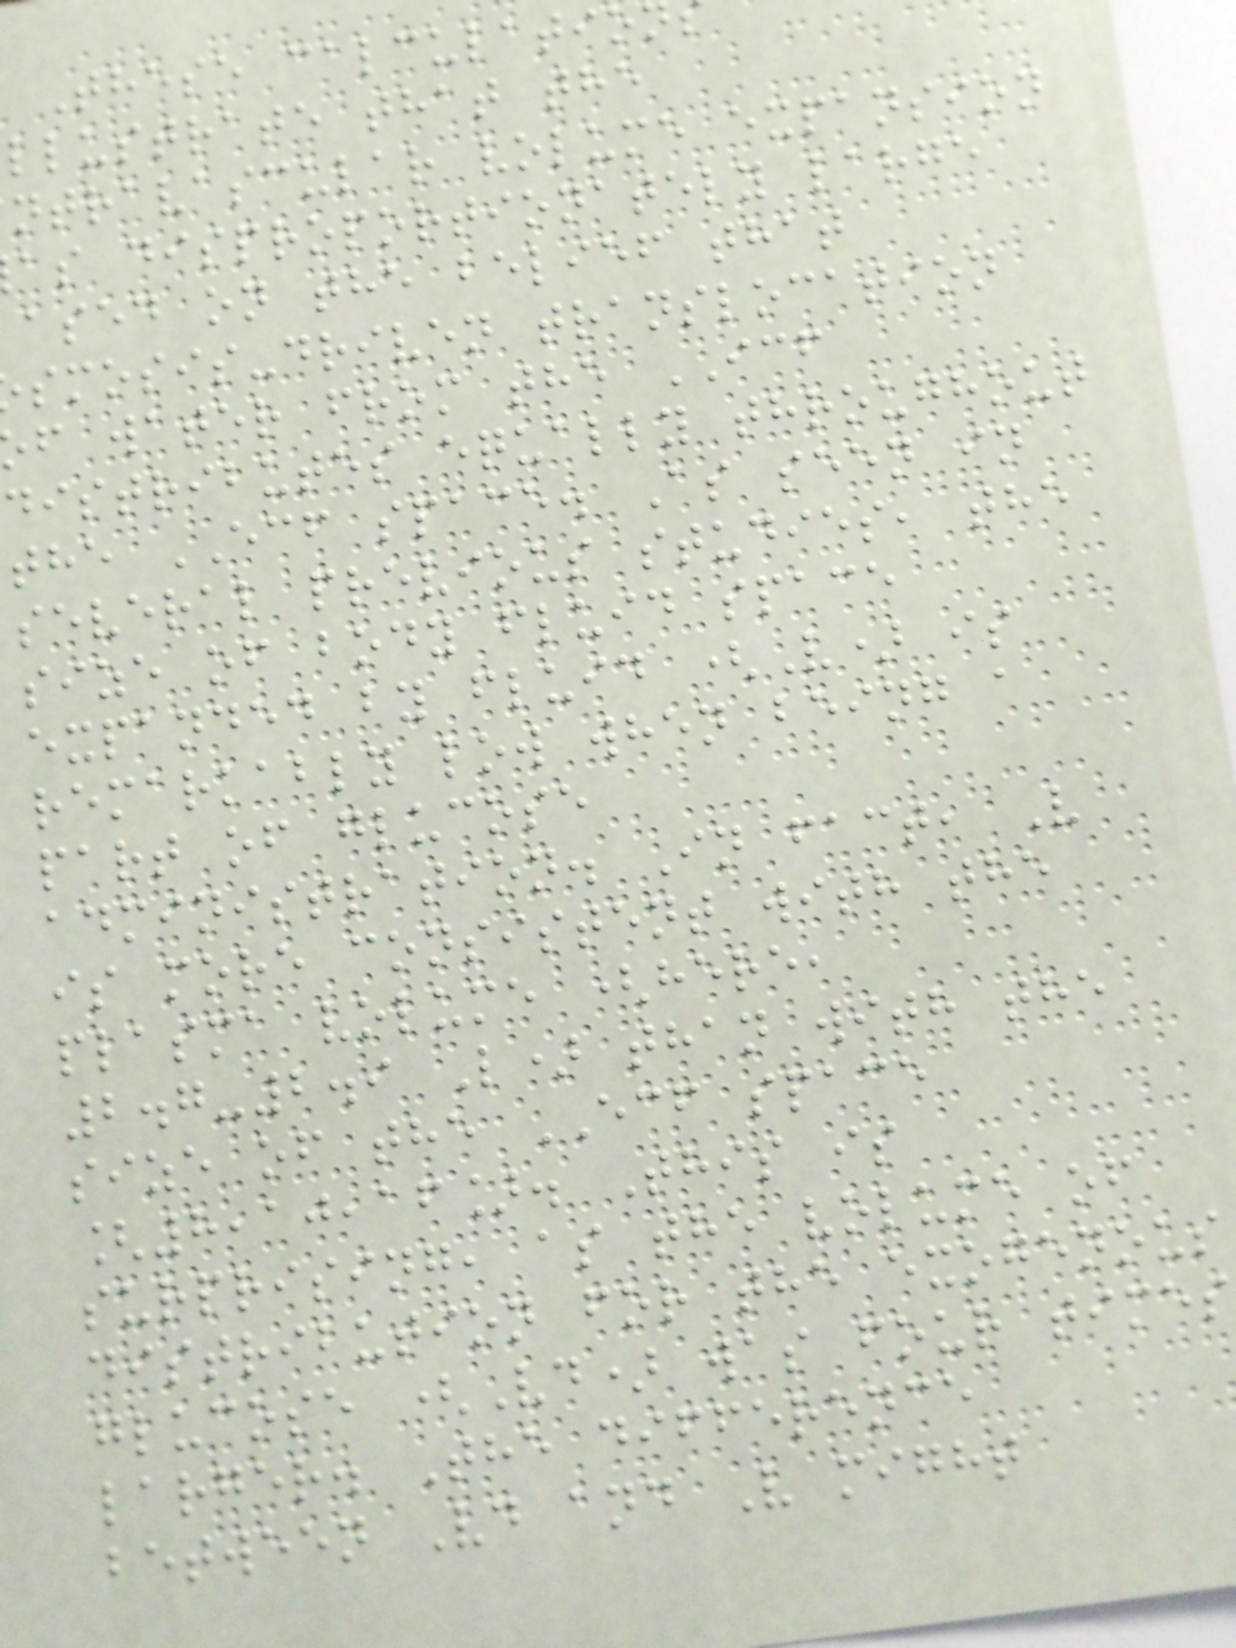These calculatio
llustrate that the
ntravascular volume expansion
as disproportionately large
ased on the belief that
smosis-driven translocation
f water from the ICF
distributes equally throughout
the ECF space. As seen in
several previous studies, the
size of body fluid space
expanded by fluid (V) is
remarkably low when being a
part of glucose
administration. In fact, V
is more consistent with the
plasma volume (here,
2.7-2.9 L) than with the
size of the ECF space
[8,10,16]. This is
surprising, as the volume of
distribution for the exogenous
glucose (Vd) was four times
larger. The difference
between Vd and V might
